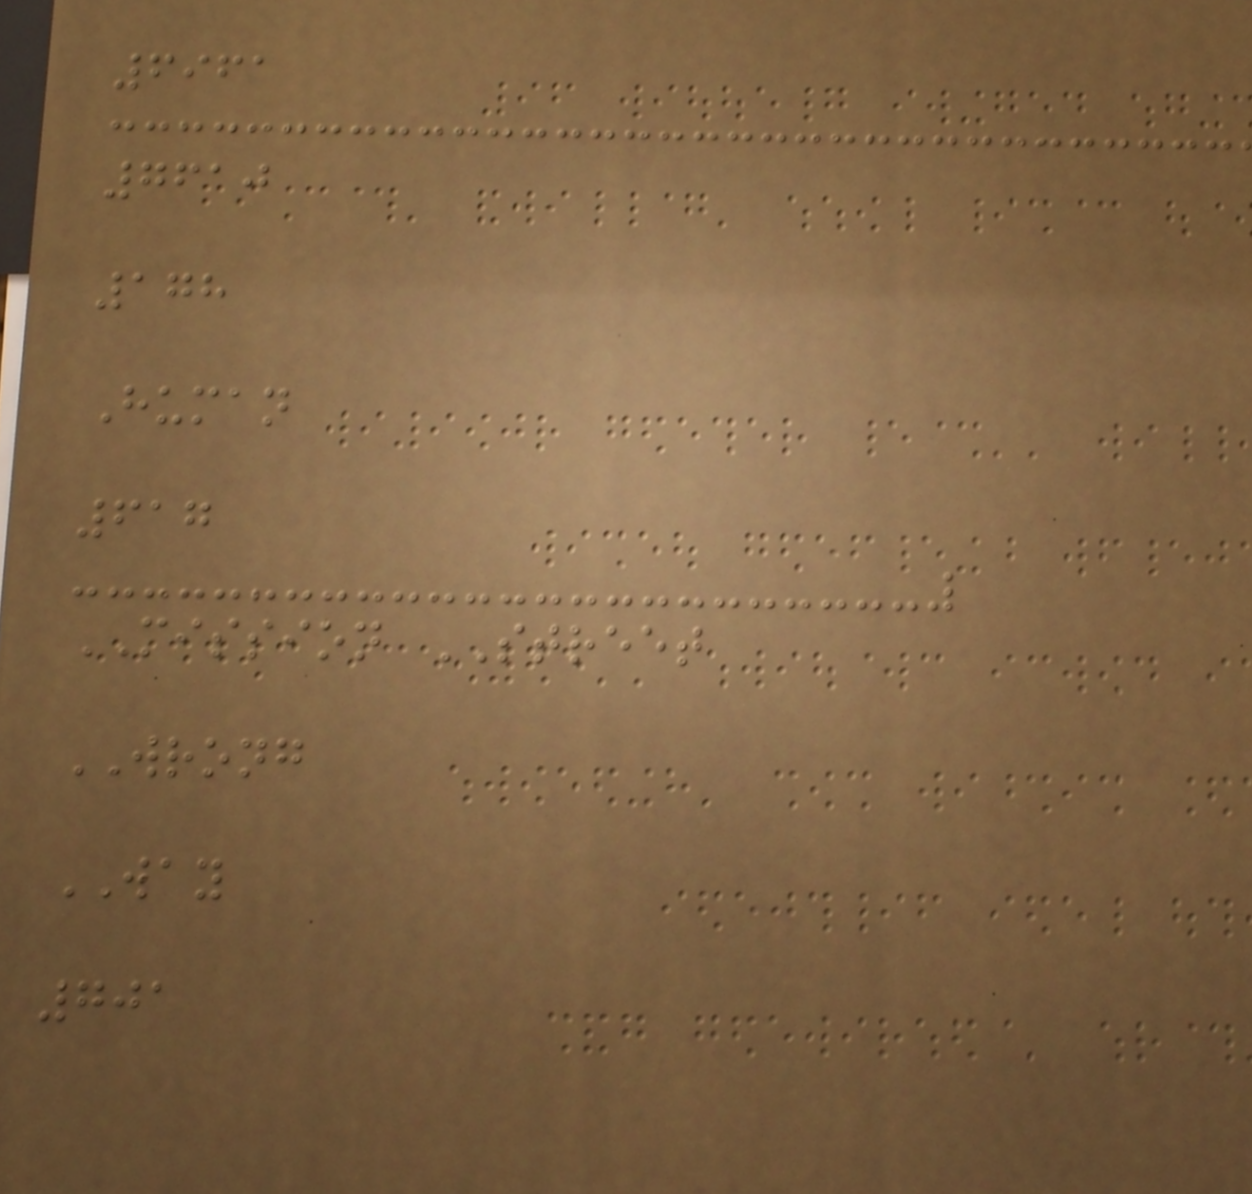6961
7610
178
Human
617
MISSION STREET
WRONG
WAY
701
